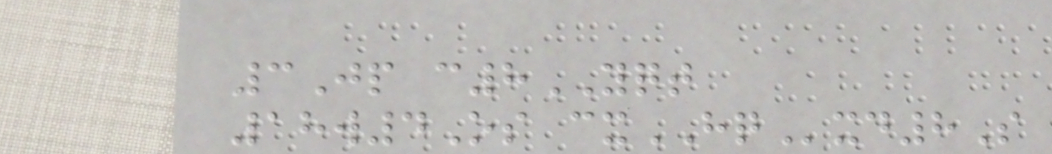3Jp c8YQT
18w4Os cxHQxd8S
